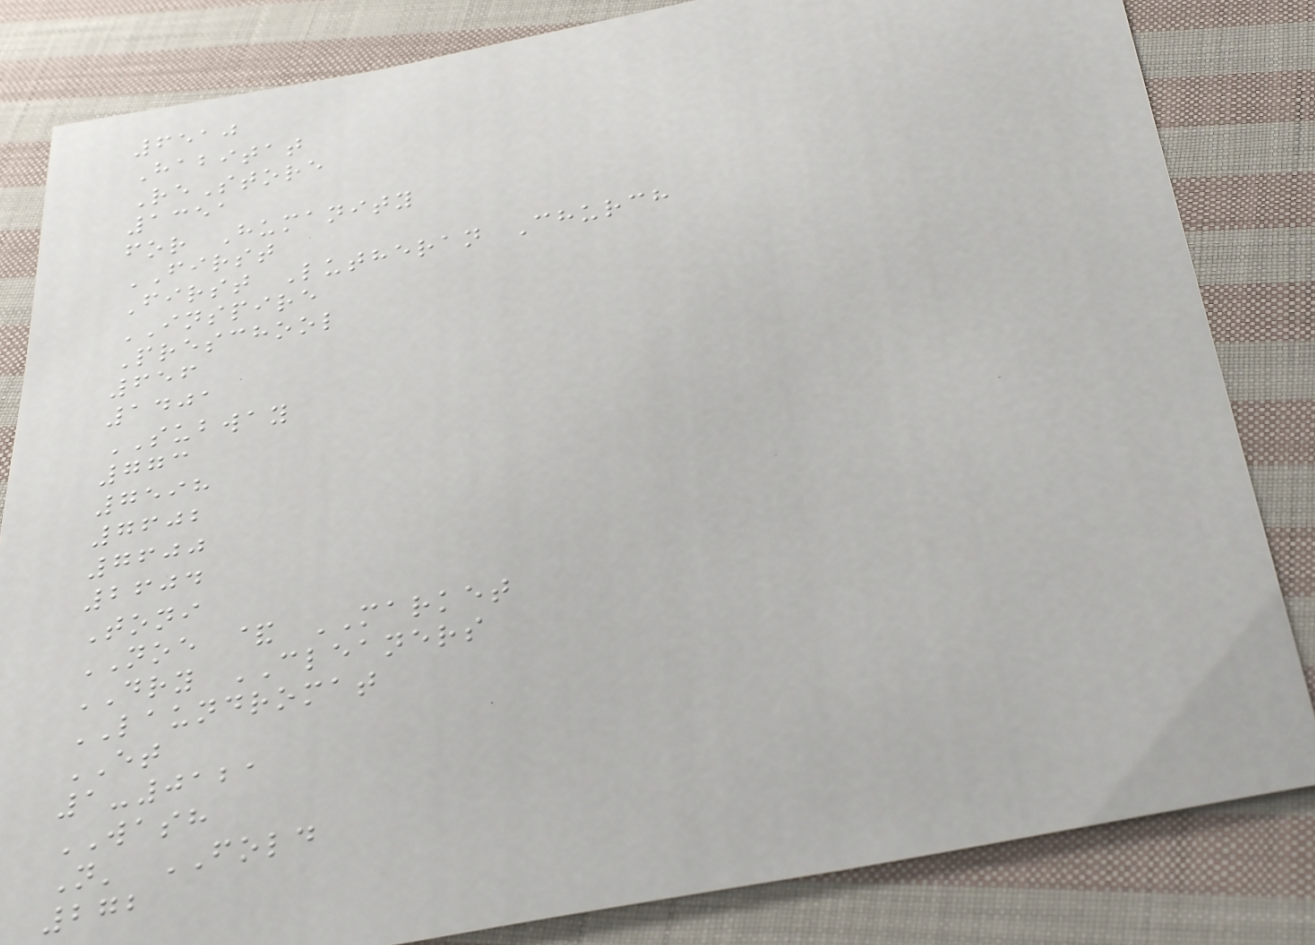6510
Habitat
ReStore
1351
for Humanity
FIRST
First Lutheran Church
INSPIRE
Preschool
656
1401
SUBWAY
773
7598
7602
7600
2604
Toni
NOE & MARKET
DRY CLEANERS
LAUNDROMAT
ET
1-0121
WASH
N' FOLD
272
